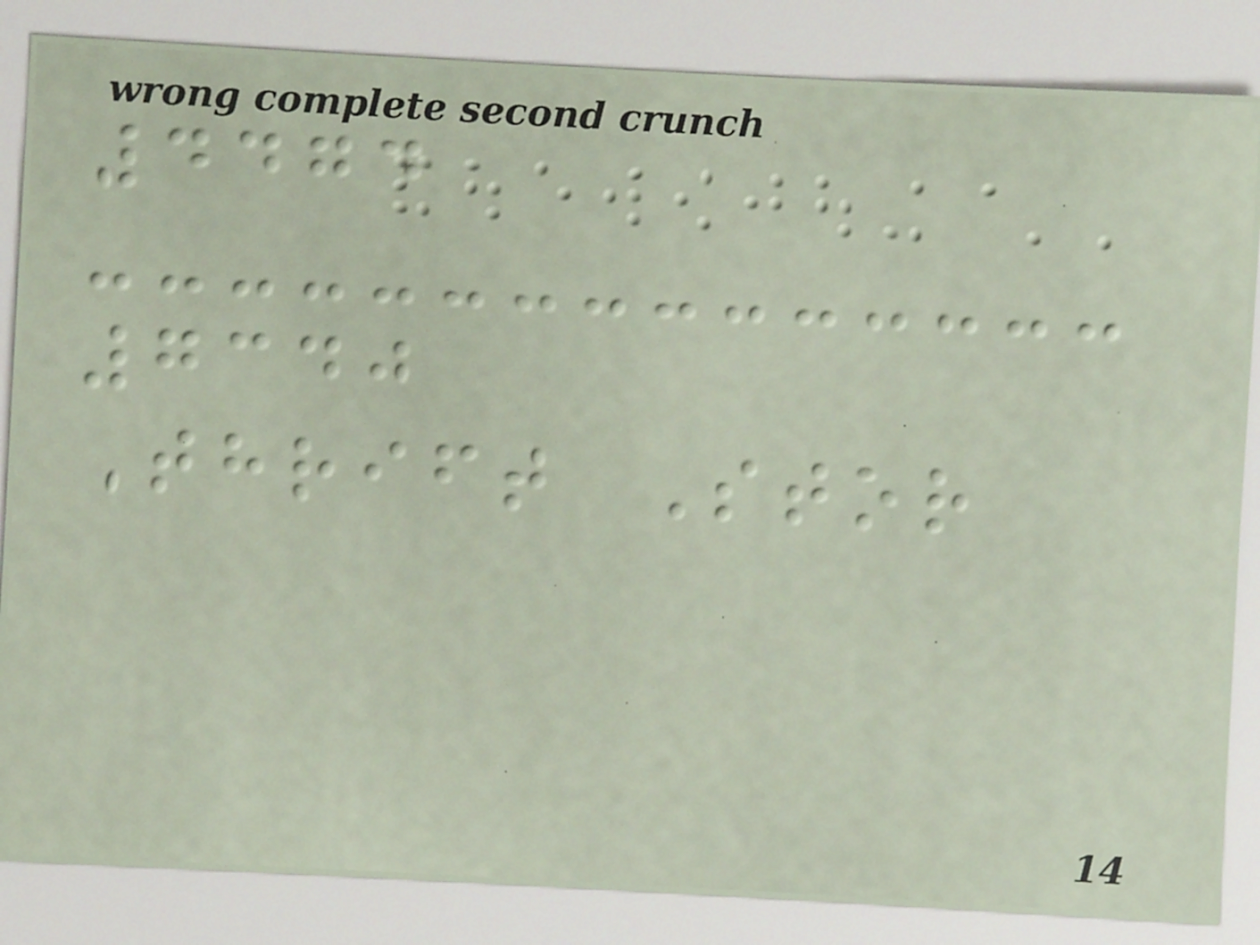4474
7340
Thrift Stor
